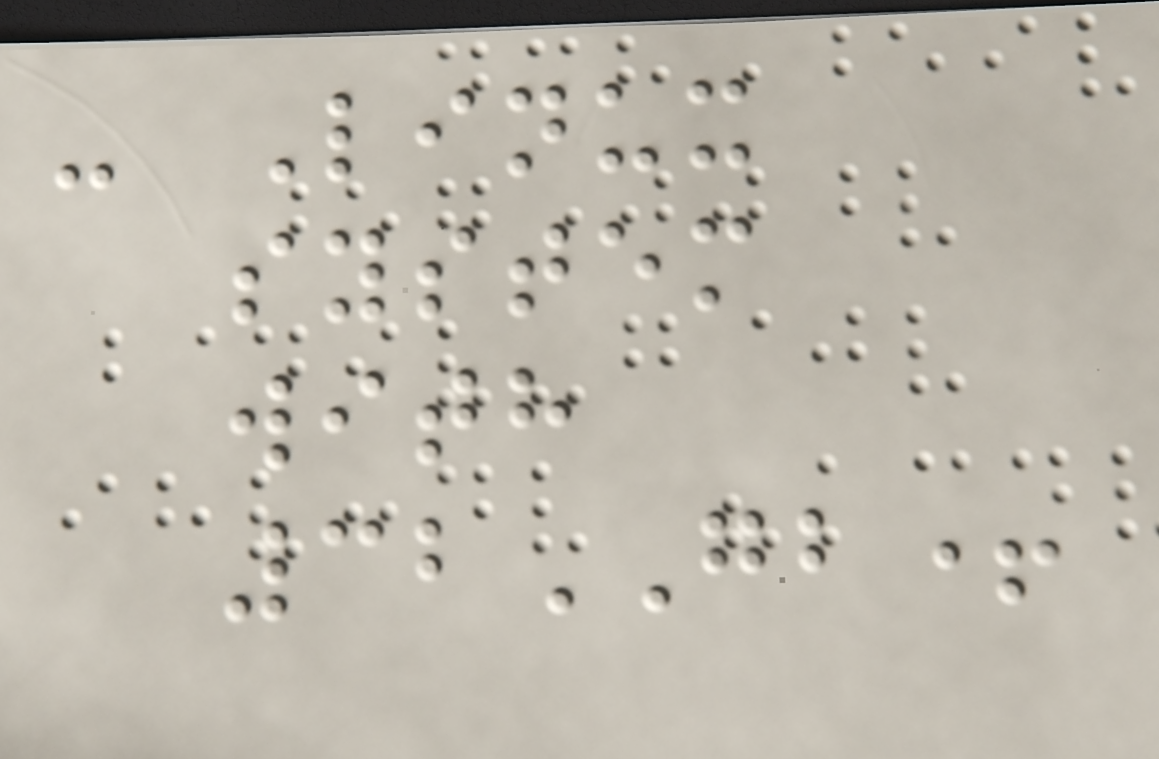- Linux
system
with
32GB+
